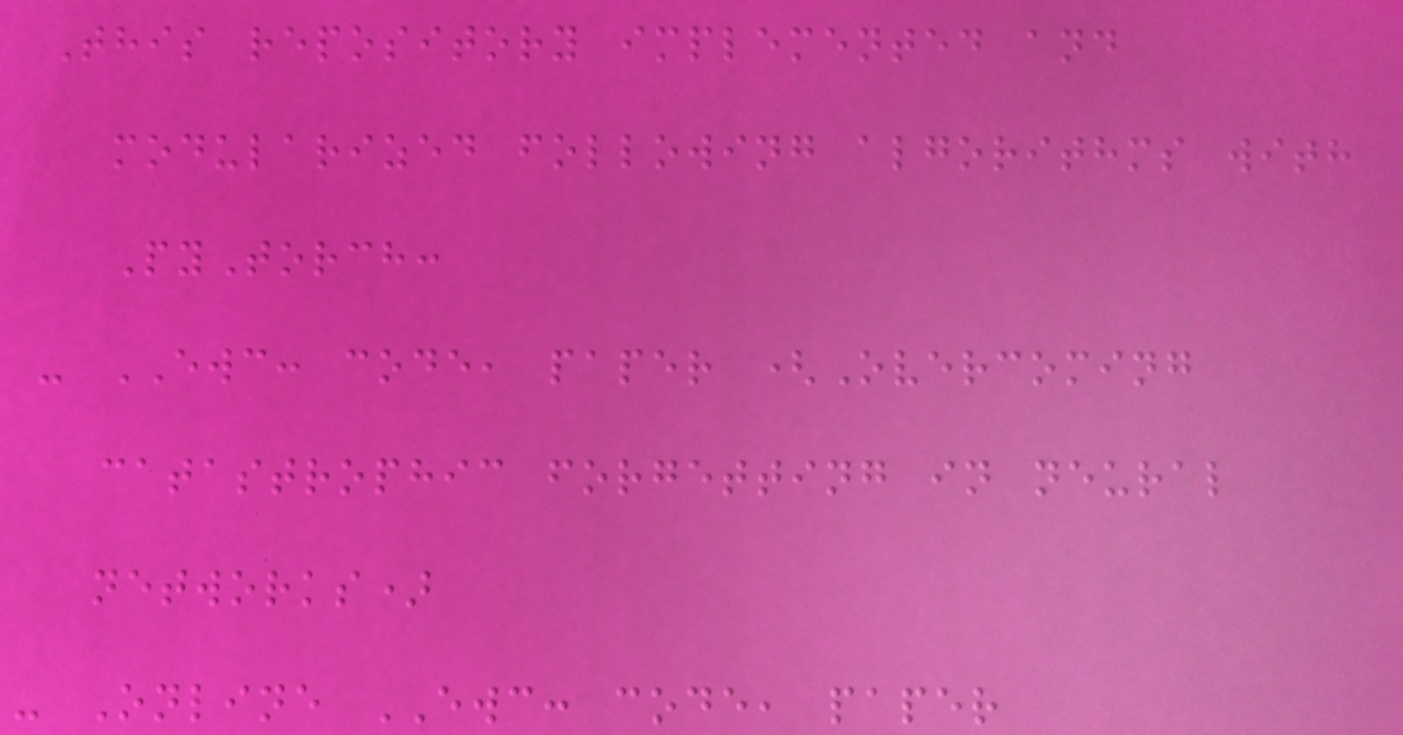This repository implemented and
modularized following algorithms with
PyTorch:
- EWC: code, paper (Overcoming
catastrophic forgetting in neural
networks)
- Online EWC: code, paper
